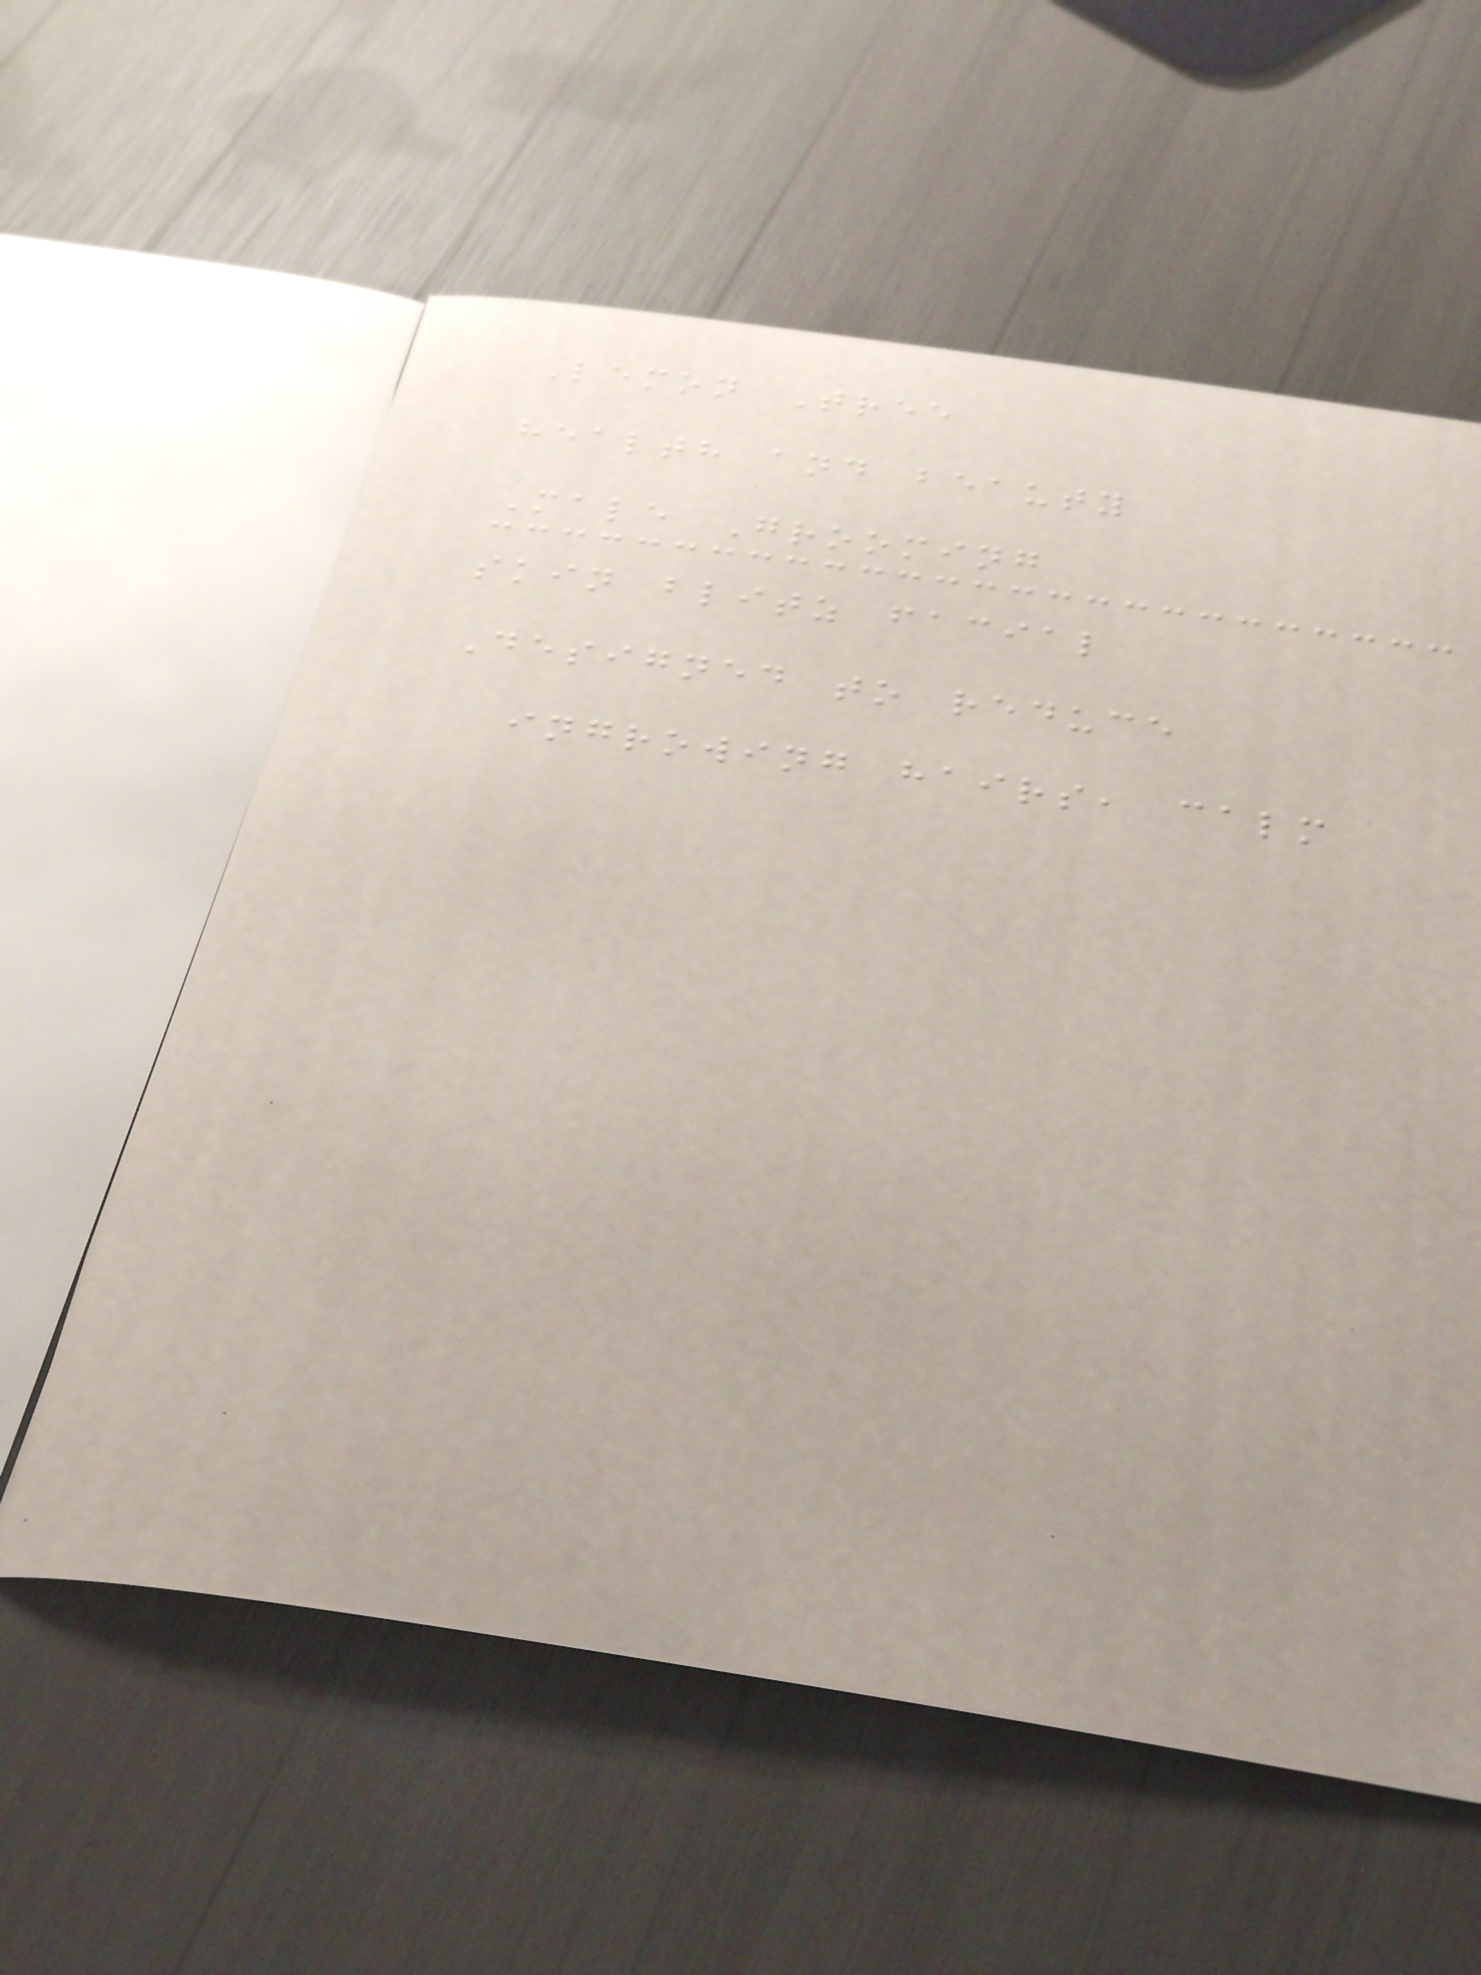Lemon Tree
health and beauty
Male Grooming
skin blitz facial
Designed to reduce
ingrowing hairs, calm
